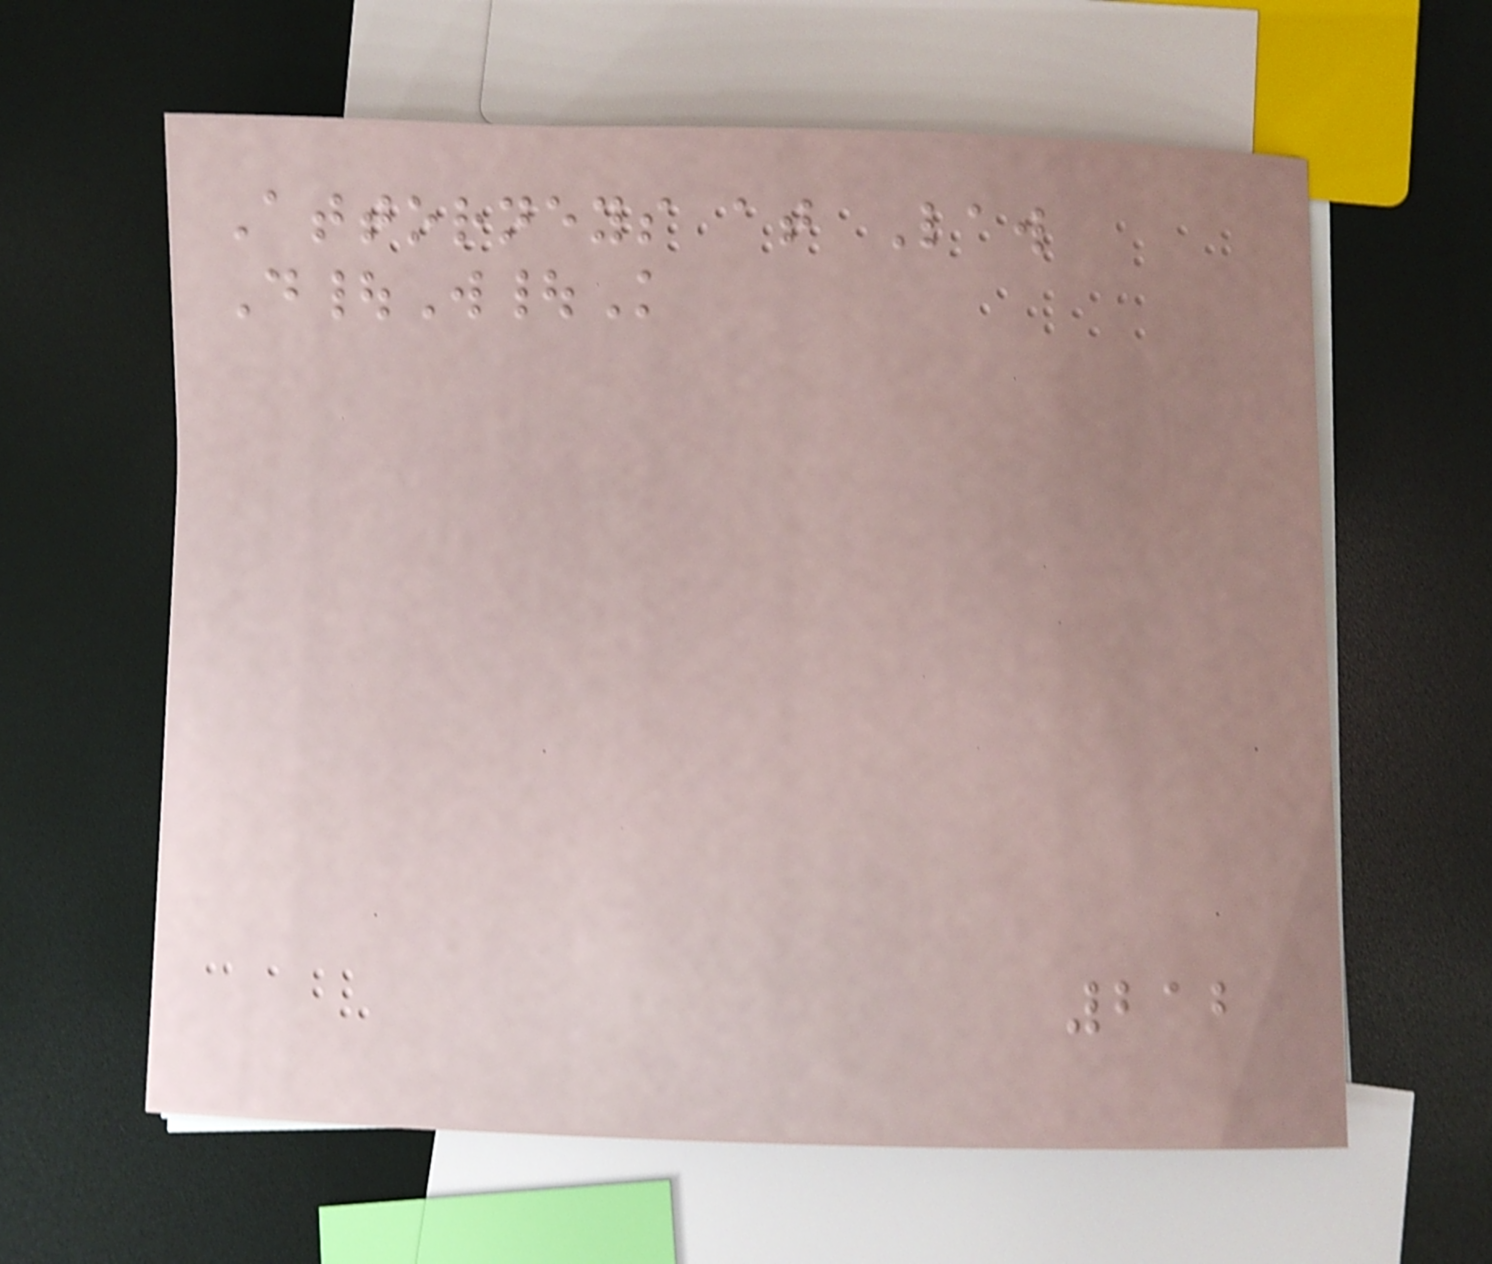Attorneys at Law
D|W|K
212
